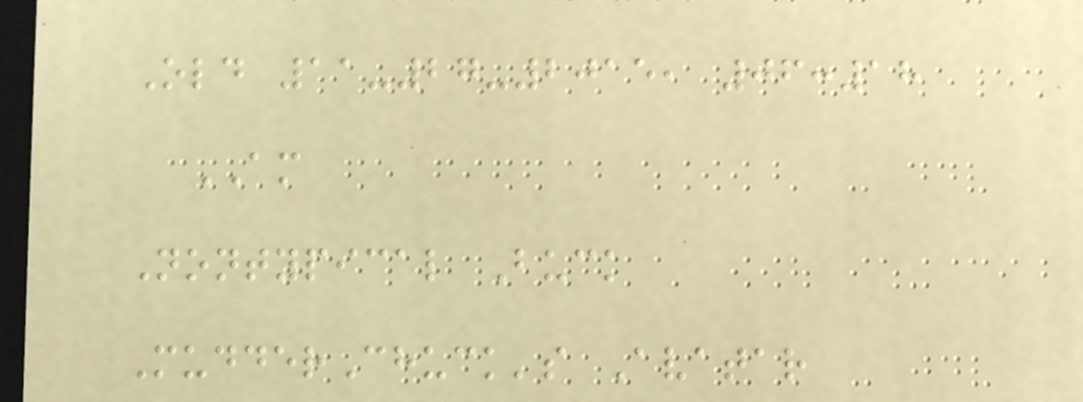Old 11-27-2015, 06:18
AM
Nontypical Buck
MudderChuck's Avatar
